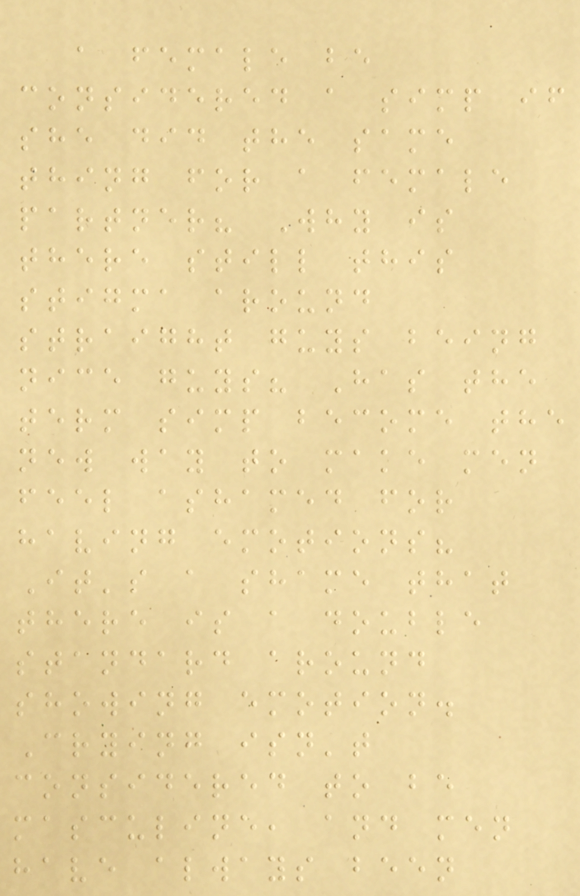a female be
considered a simp if
she did the same
thing for a female
partner? Why is
there still this
stigma around
straight guys being
nice guys? Has the
term simp become the
new way to make men
feel ashamed for
having emotions?
It's a shame that
there is a double
standard around
showing emotion.
Crying isn't
considered to be
masculine, and men
have always been
